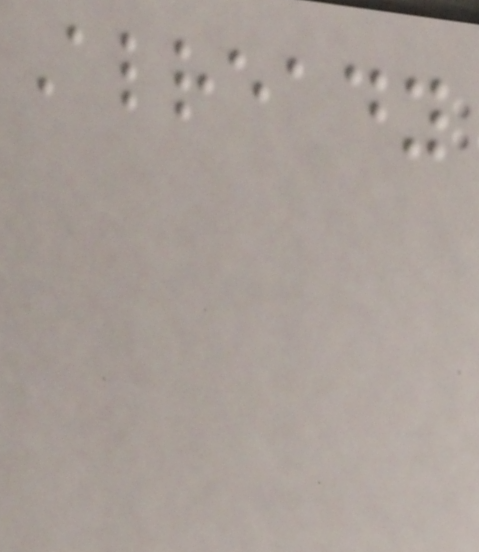Already
